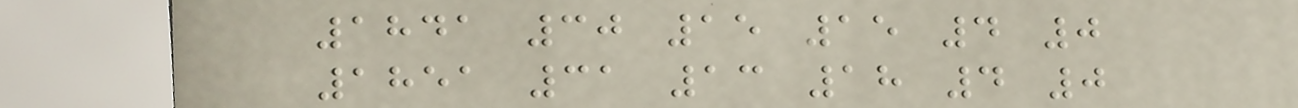1841 30 15 15 4 0
1851 31 13 18 4 0
